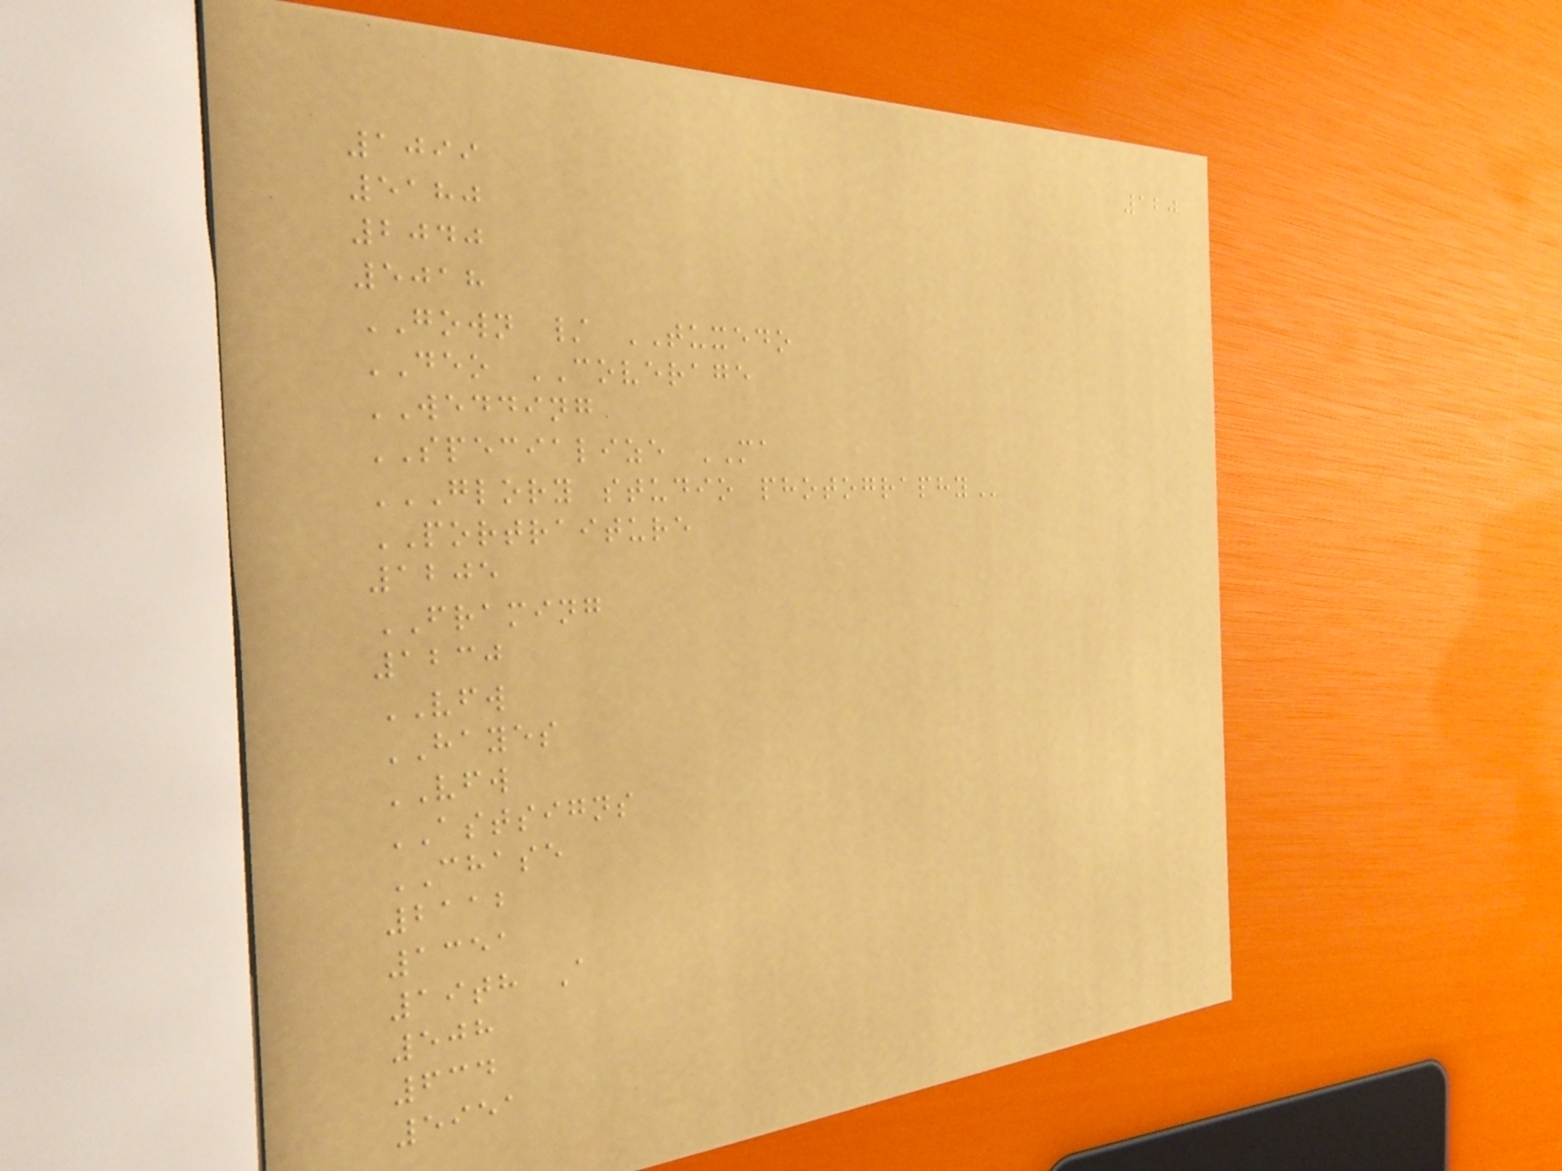120
1099
5180
2040
5018
GOWN / TUXEDO
DEO COVERAGE
WEDDING
SPECIALIZE MA
GLORY STUDIO PHOTOGRAPHY
PORTRAITURE
1205
FRAMING
1230
VFW
HAYES
VFW
ASTSIGNS
CHASE
2112
1351
19th A
508
634
5951
